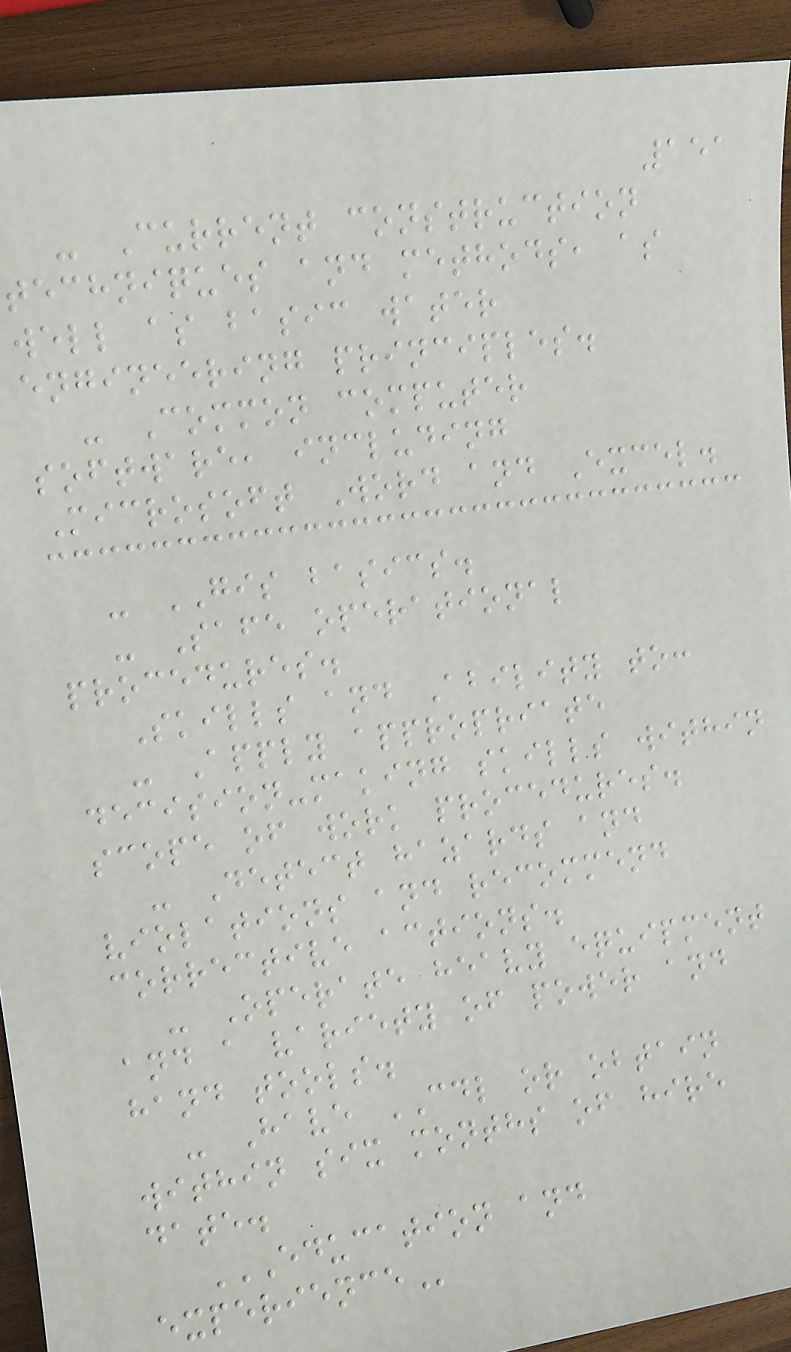151
- Current construction
techniques and methods, as
well as basic water
engineering principles.
- Common computer
software, including
Microsoft Word and Excel.
- GIS basics.
- Safe operational
procedures.
Skills and Ability to:
- Apply appropriate
decision-making skills within
scope of work procedures.
- Detect hazards and
violations and recommend
corrective actions.
- Operate heavy equipment
and a variety of power and
hand tools.
- Have CDL or obtain
within six months of hire
date.
EDUCATION AND
EXPERIENCE
